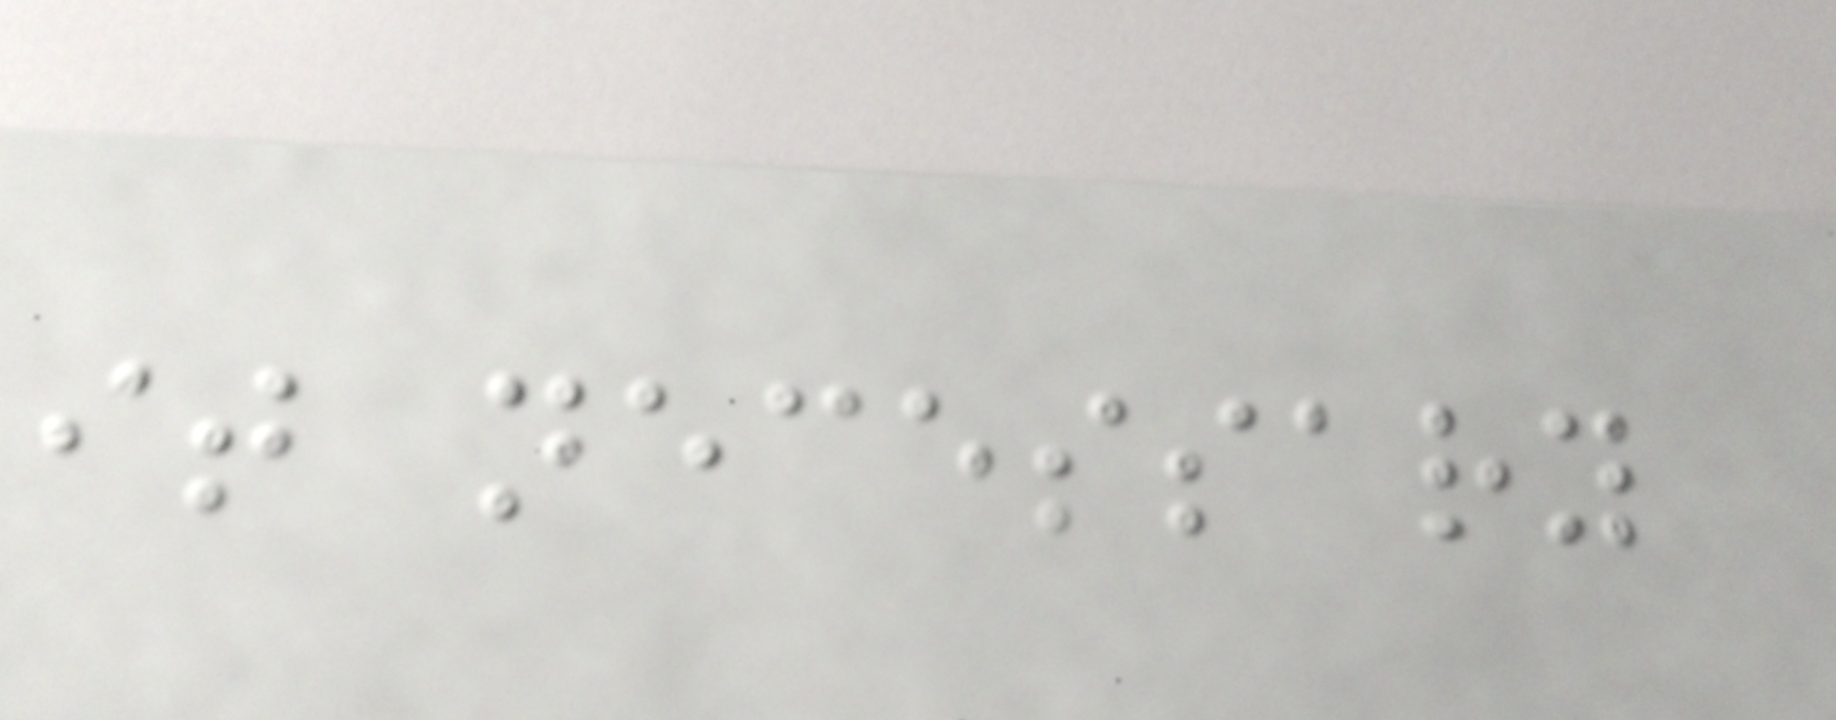it necessary
